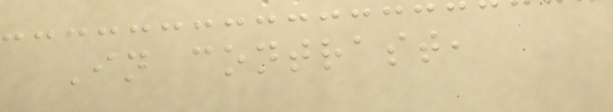In contrast,
